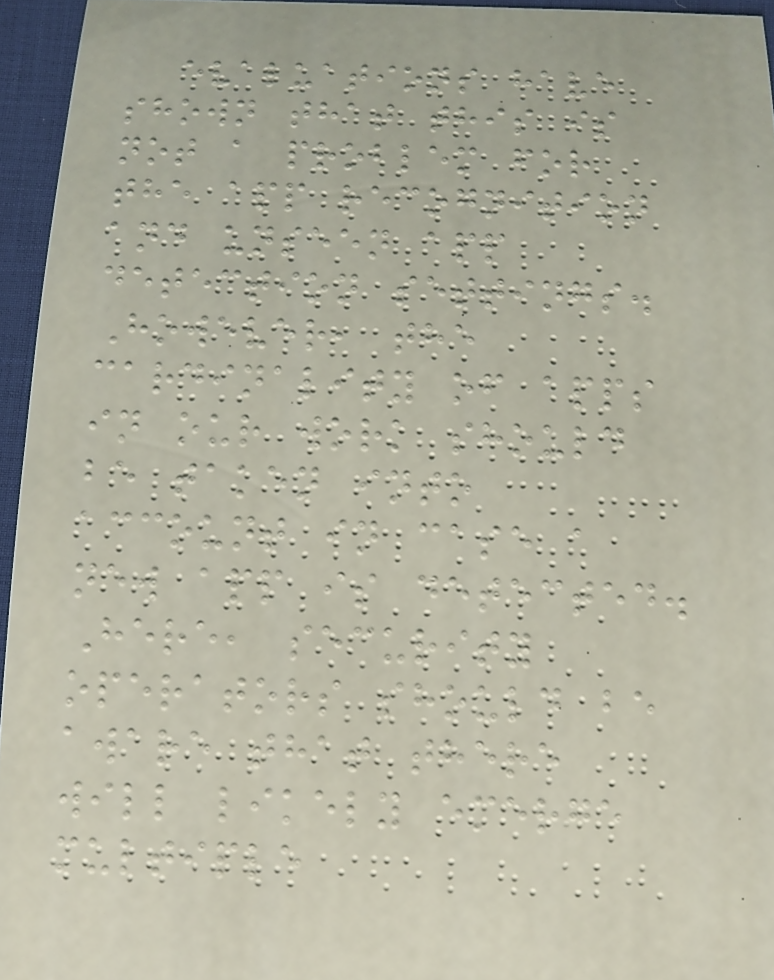evaluations have
shown that this is
not a problem for
the app recognition
and unseen app
detection settings.
However, the
cardinality of apps
in our work should
be taken into
account in case a
new app is detected.
Here, security
operators should be
aware that there
will likely emerge
multiple
